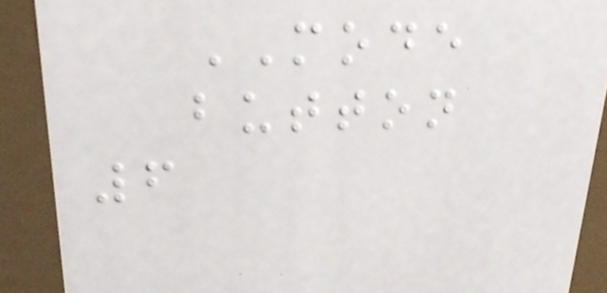MODE
button
6
